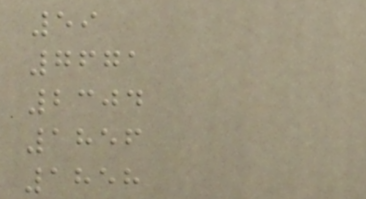59
7671
2304
1856
1858
